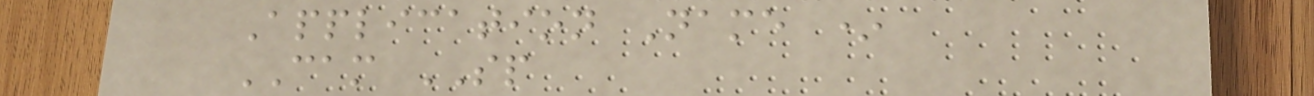Application Name *
CAM SP
